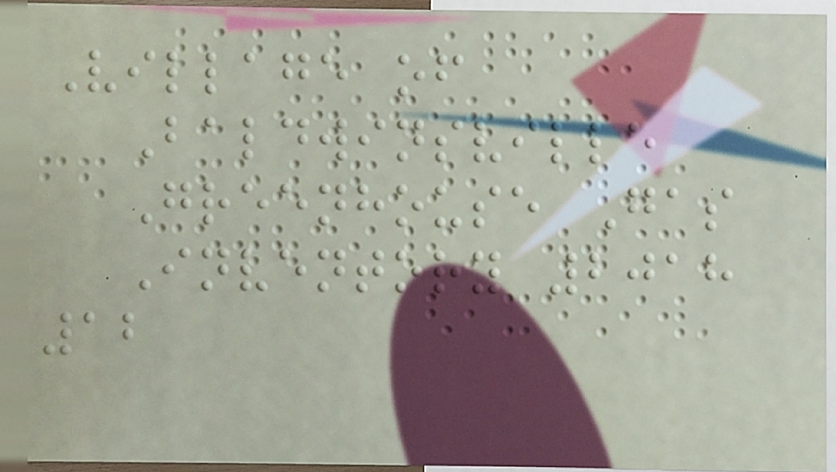Village of
Baldwinsville
Greenhouse Gas
Inventory 2018
12
